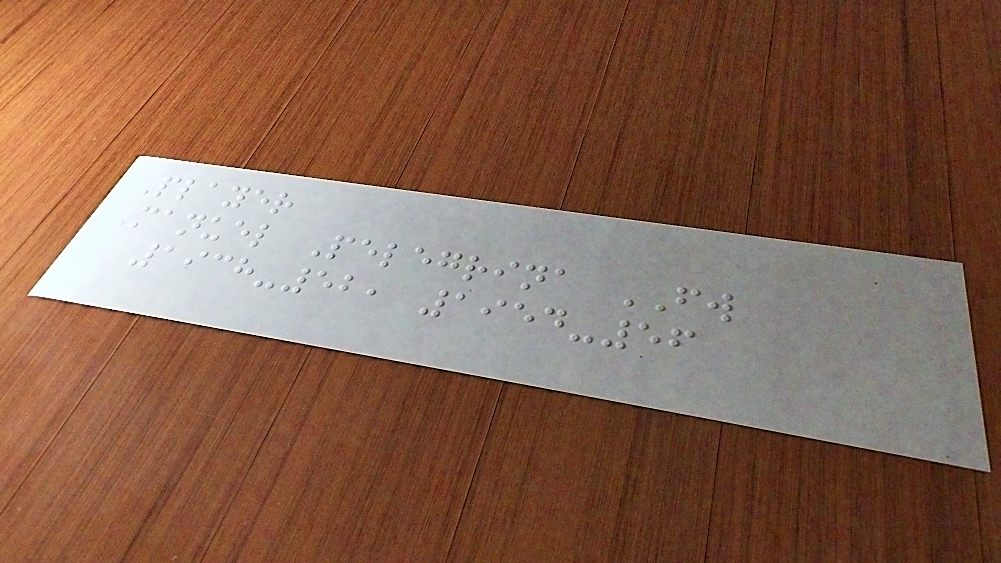Player
Manuel Pelegrina FW
1938-52, 1954-56
